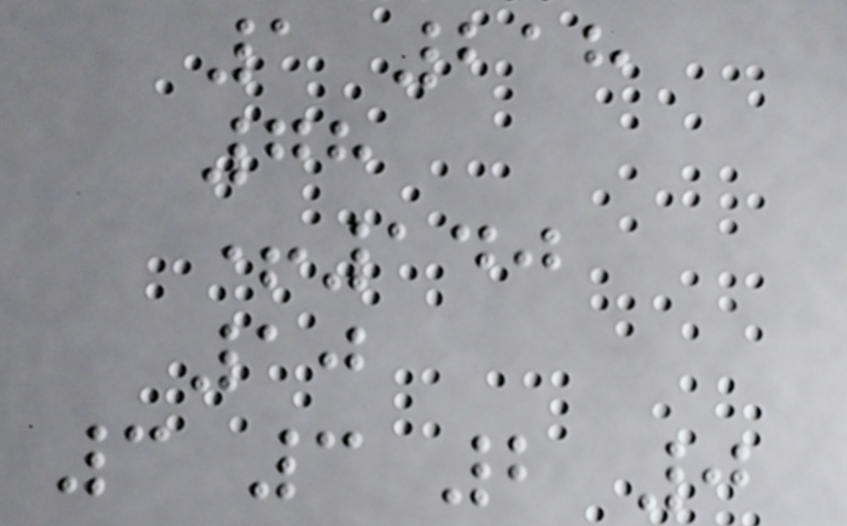1 218
78
+140
10
3 3 2 0
